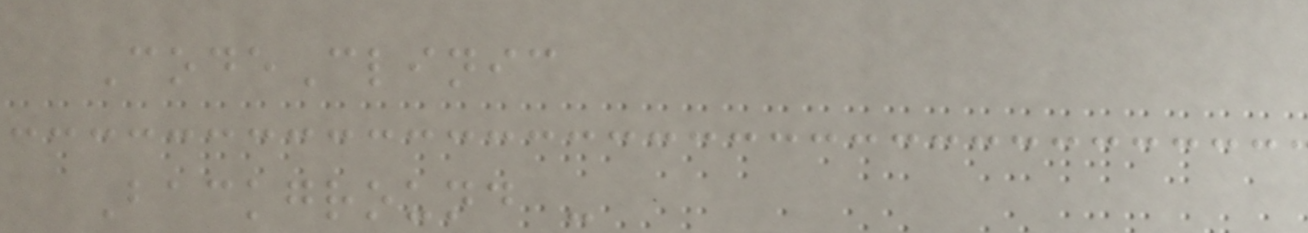CodeClinic
Background -
